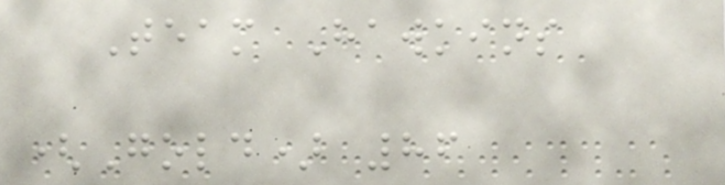Team Hawkins
(Gold) 86
